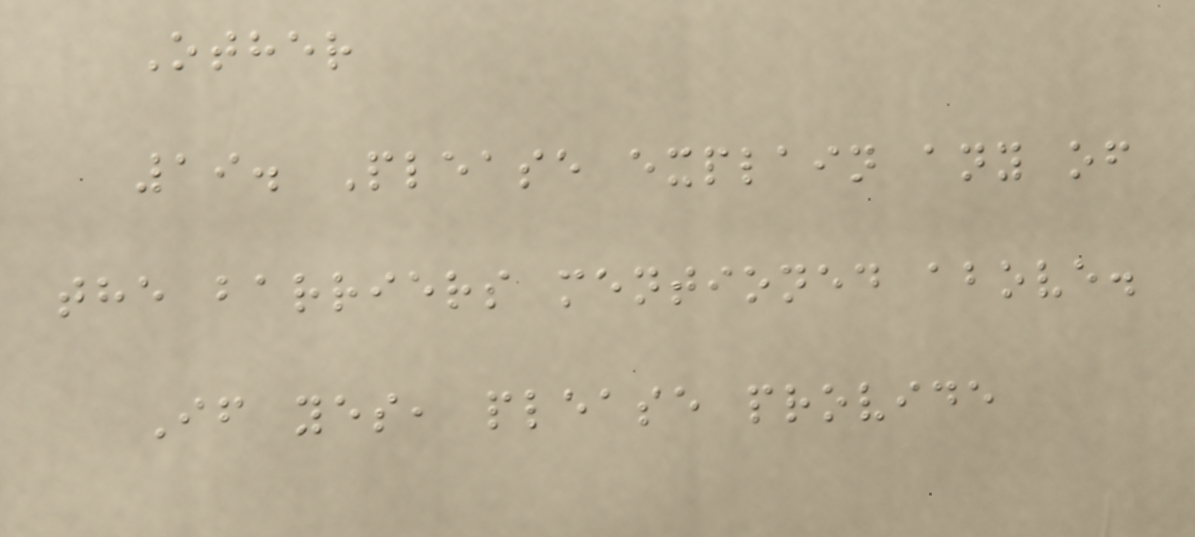Other
19. Please explain any of
the barriers mentioned above.
If yes, please provide
